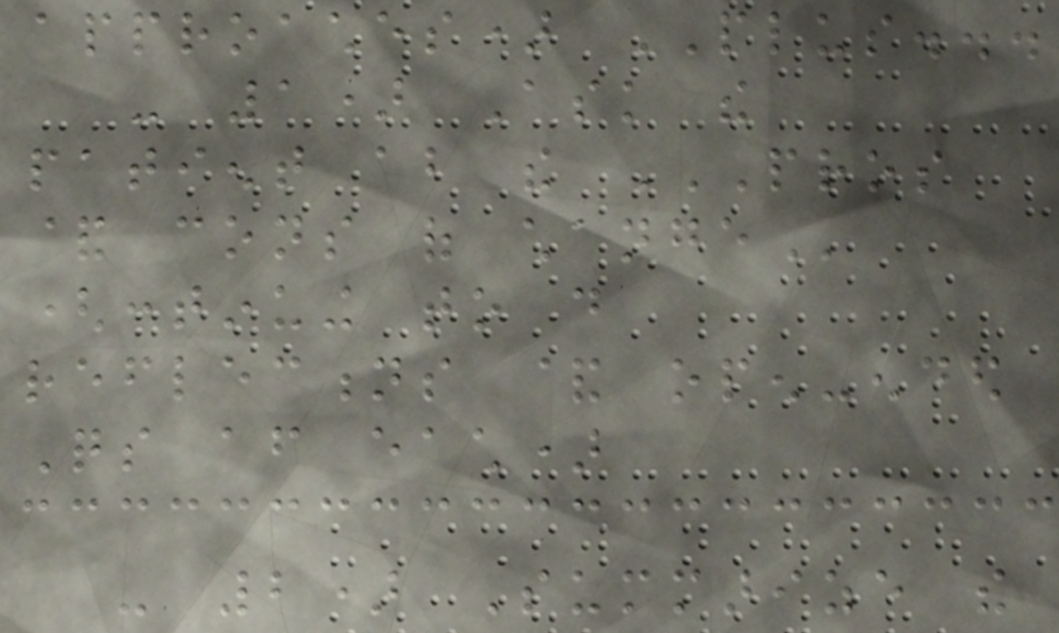approaches) PLUS...
- 1) Ask the
patient about the PROS
& CONS OF CHANGE
(continuing to do
reflections & open-ended
Qs after each)
- 2) Summarize the
